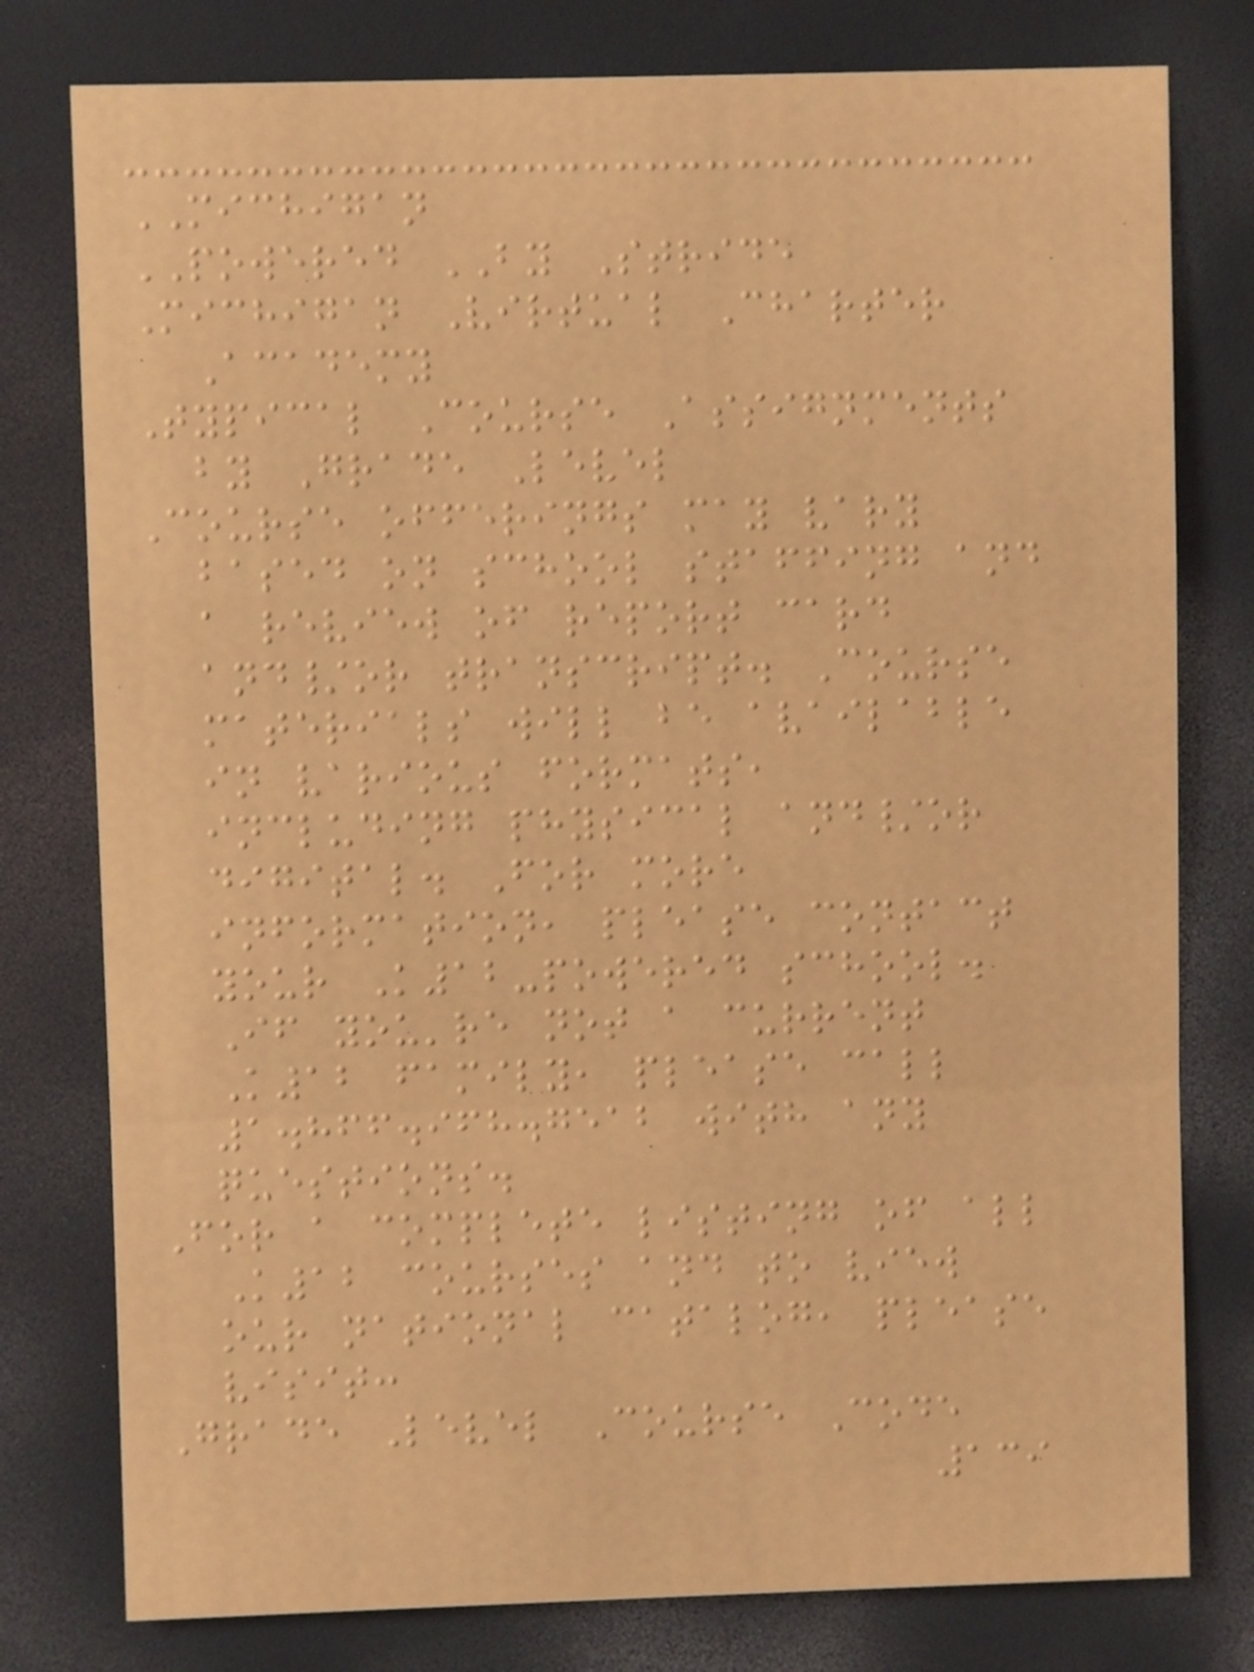MICHIGAN
POWERED BY Stride
Michigan Virtual Charter
Academy
Typical Course Assignments
by Grade Level
Course offerings may vary
based on school staffing and
a review of report card
and/or transcript. Course
materials will be available
in various formats,
including physical and/or
digital. For more
information, please contact
your K12-powered school.
If you're not a current
K12 family, please call
1.866.968.7512 with any
questions.
For a complete listing of all
K12 courses and to view
our national catalog, please
visit:
Grade Level Course Code
139
